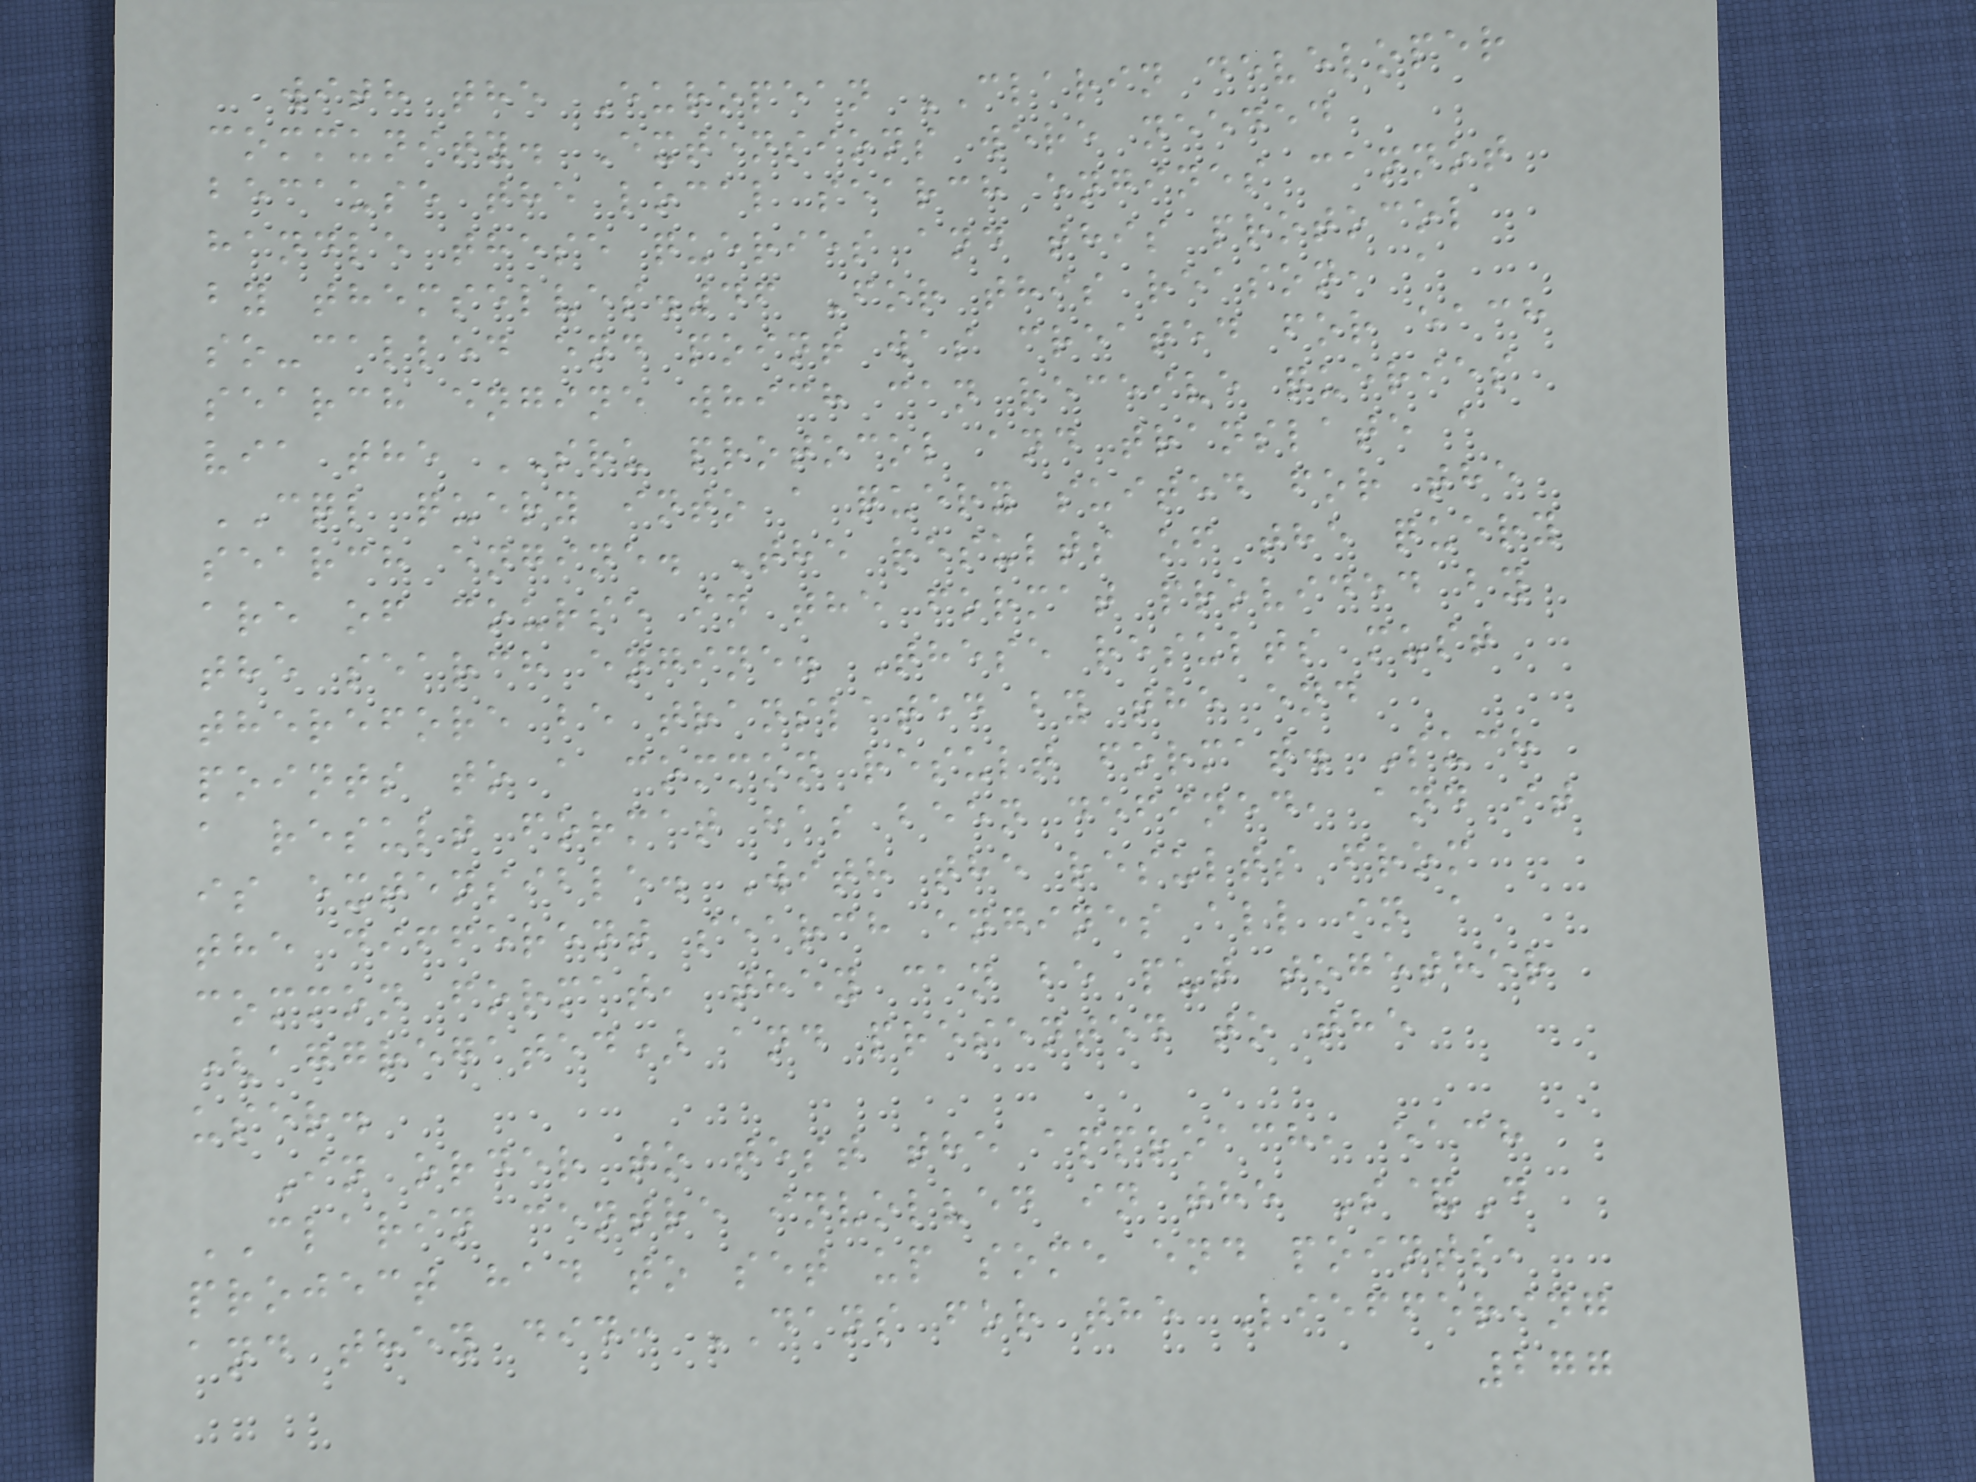with the European CLARIN developer
community. Extensions were needed
because the local search engines cannot
handle these queries and this protocol
by themselves.46 For this reason, a
so-called end point was created for each
search engine which can receive queries
via the SRU protocol and translate a
CQL query into a query suited for the
search engine. The results of the query
are of course in the format provided by
the search engine. These results must
therefore be translated by the end
points to a common result format. Such
a result format has been defined, and it
is extensible. With the results from
the different search engines all in a
common format, they can be put together
(aggregated) and presented to the
user.
In order to test the approach, each
CLARIN centre involved in the S&D
project had to set up some end points,
and they did: DANS for the Lieffering
277
